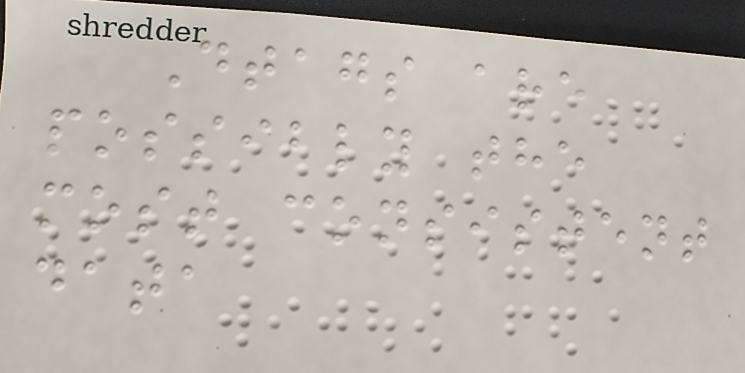Dtags are
possibly the
most consistent
data
